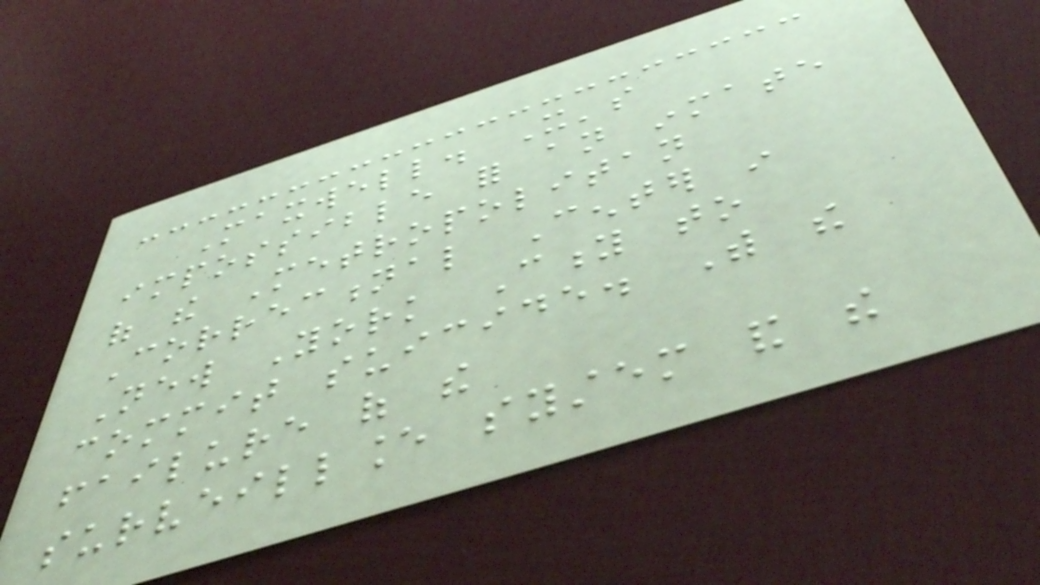Maxwell. It's
impossible for an inmate
of the Metropolitan
Correctional Center in
New York City to
commit suicide. With the
failure of the
surveillance system and the
